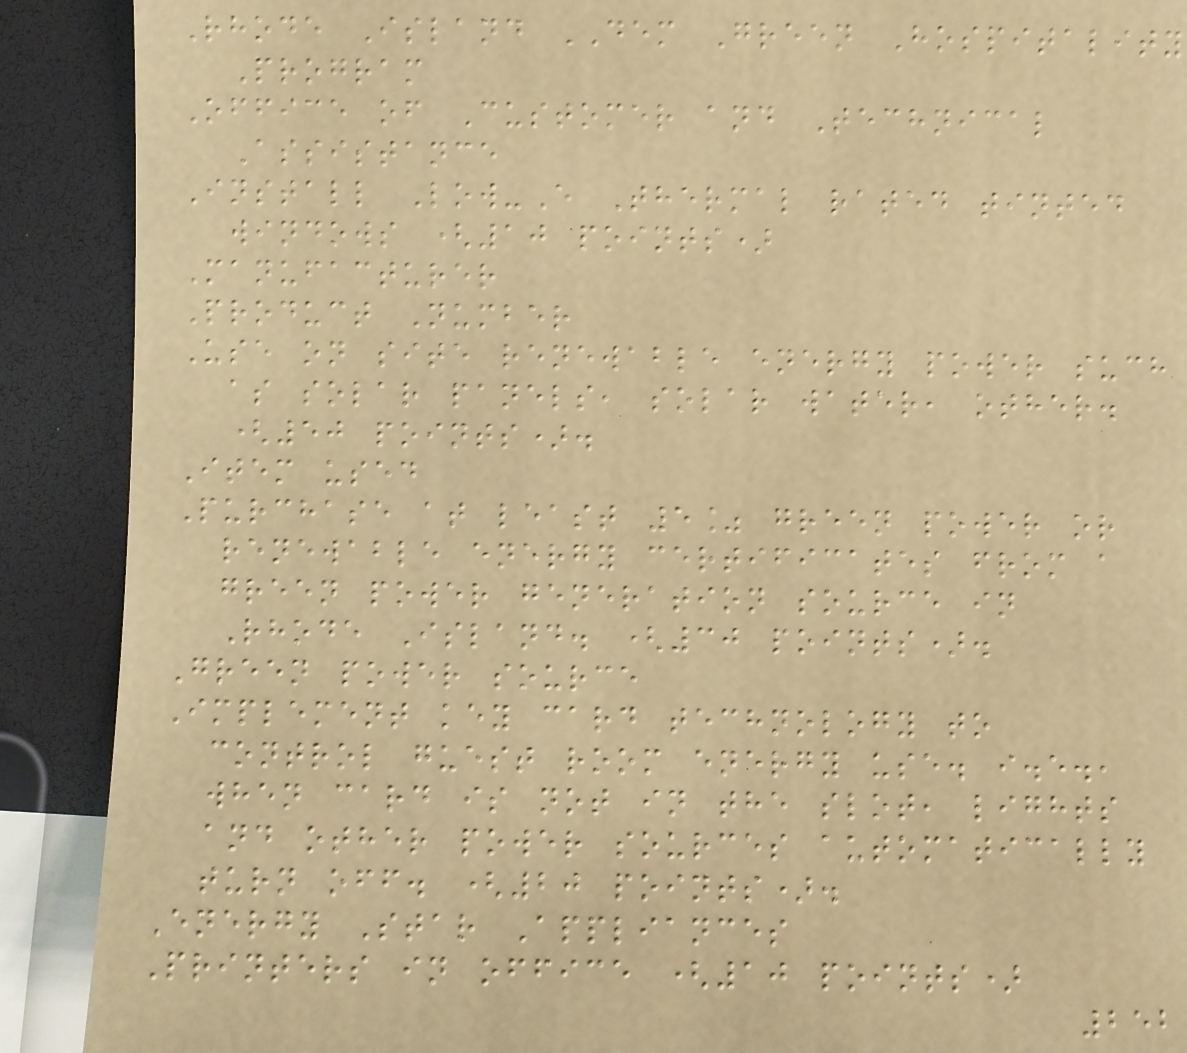Rhode Island DEM Green Hospitality
Program
Office of Customer and Technical
Assistance
Install Low-E Thermal rated tinted
windows (10 points)
Manufacturer
Product Number
Use on site renewable energy power such
as solar panels, solar water, other.
(50 points).
Item used
Purchase at least 5% green power or
renewable energy certificates from a
green power generation source in
Rhode Island. (30 points).
Green power source
Implement key card technology to
control guest room energy use. i.e.,
when card is not in the slot, lights
and other power sources automatically
turn off. (20 points).
Energy Star Appliances
Printers in office (10 points)
252
